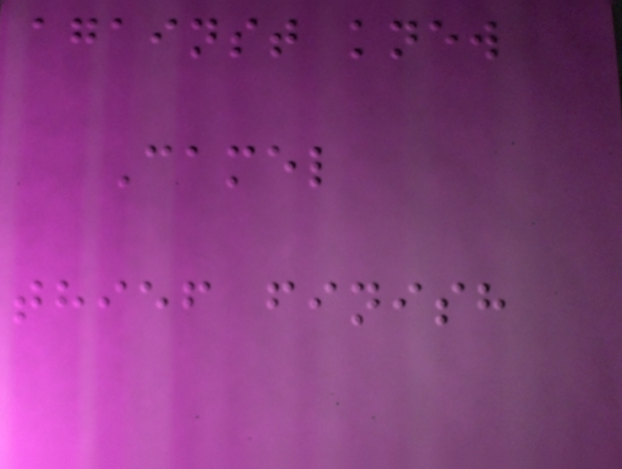against knew
Camel
thief finish
